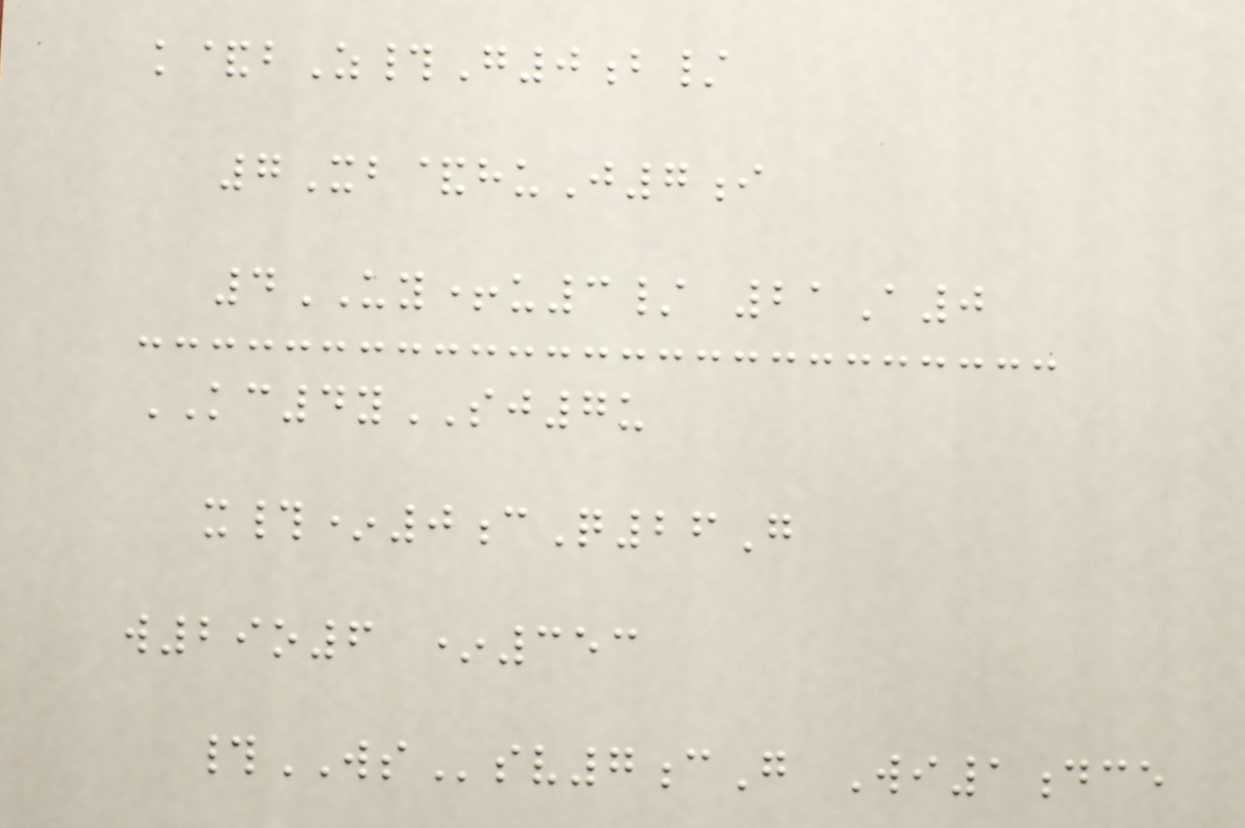k&bZ#G0b/
7Xb&huJ7i
4UY+u3/ 21A0
KC4ySJ7u
x#*0cQ26G
w29o6 *353
#WSsv7cG Wi1dce
